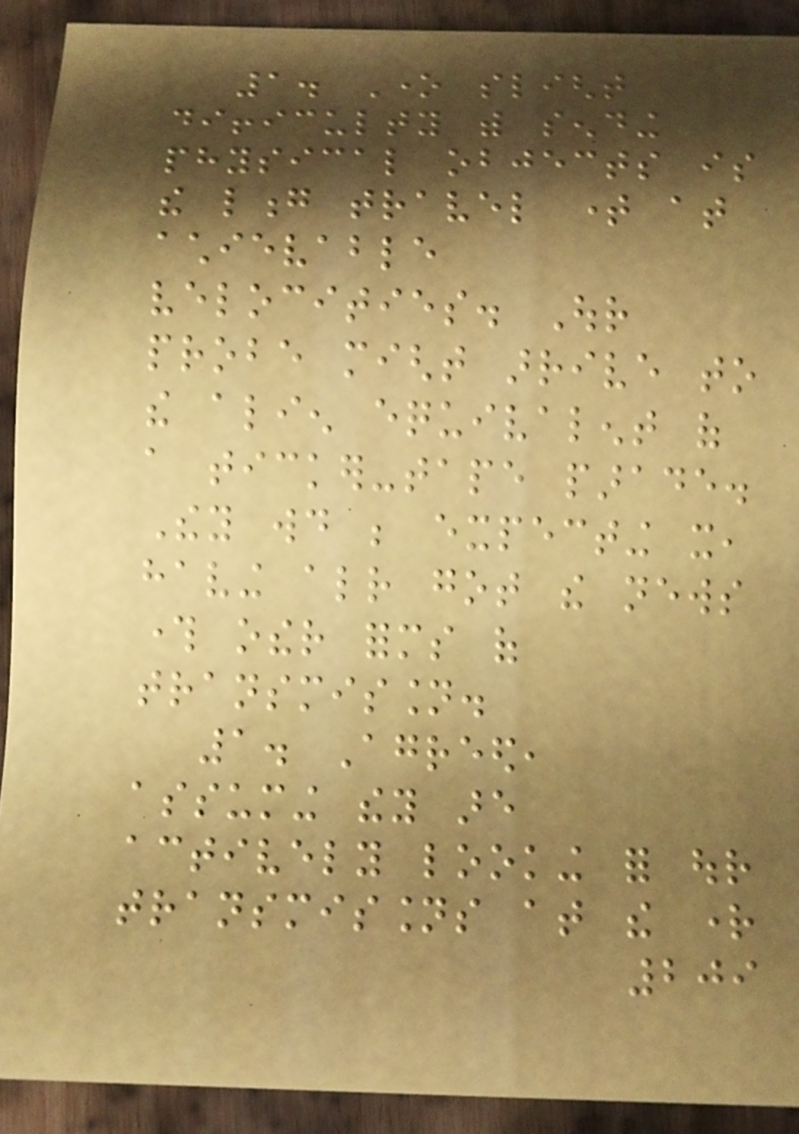1. One slight
difficulty with sending
physical objects is
the long travel time at
achievable
velocities. Our
probe might arrive to
the alien equivalent of
a ticker-tape parade.
They would be expecting it,
having already got the news
through other forms of
transmission.
1. Agreed,
assuming they are
actively looking for our
transmissions at the right
209
